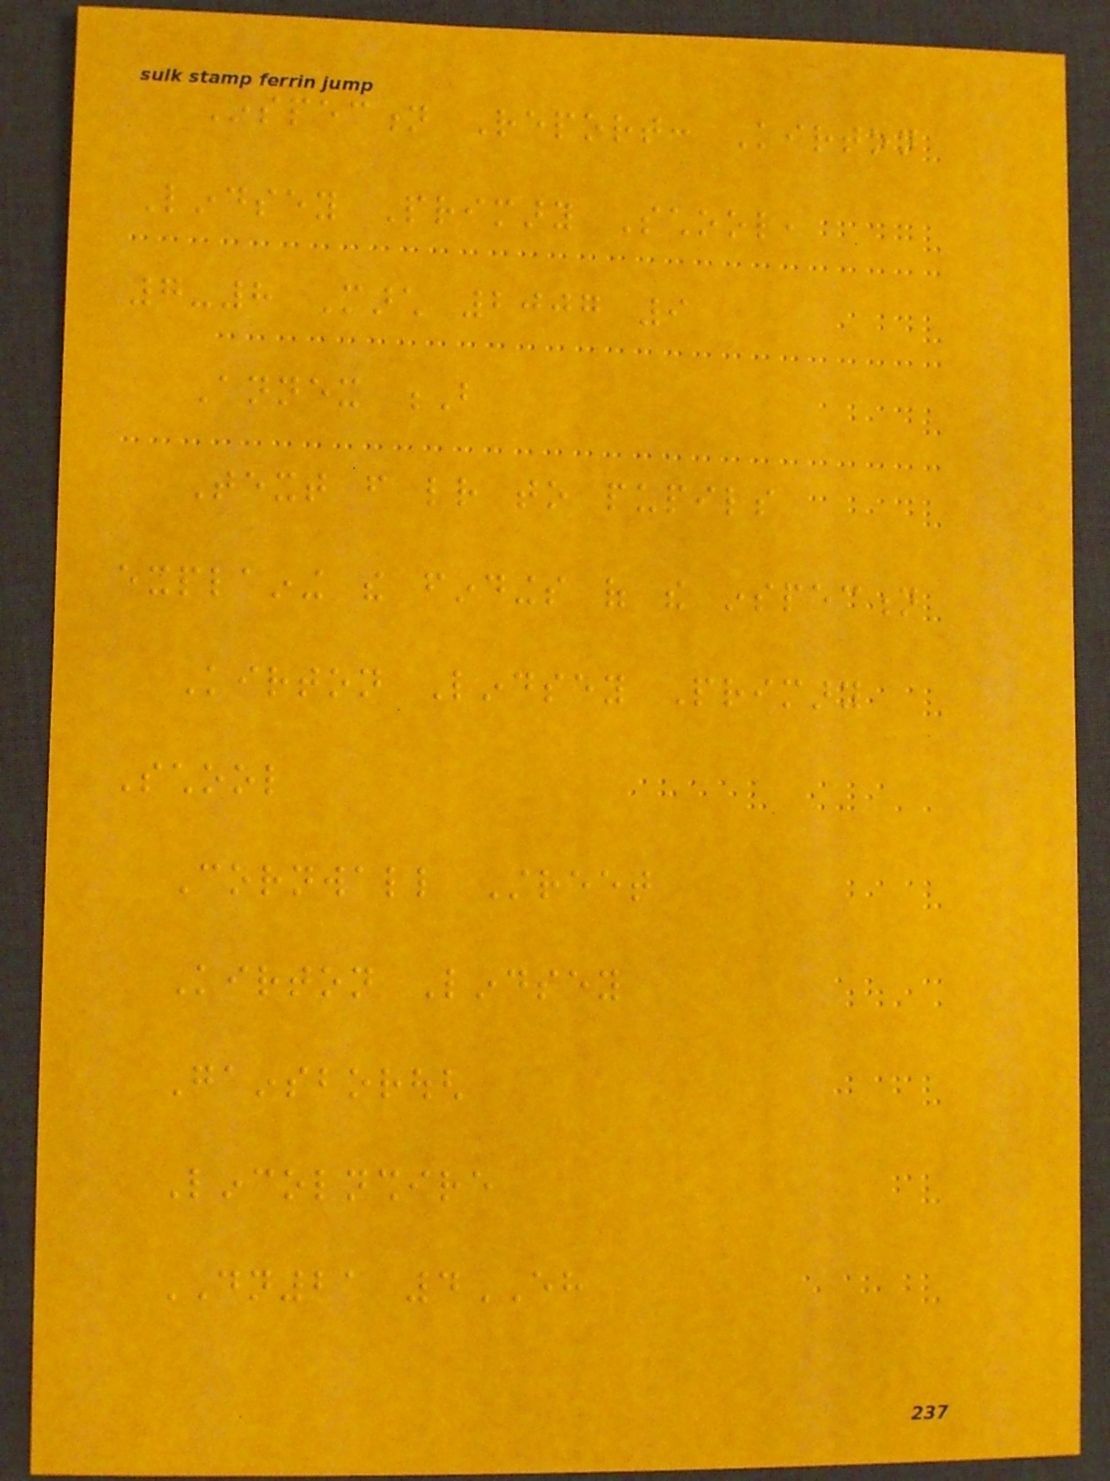Inspection Report: Kirton
Lindsey Primary School,
7-8 March 2007 9
Annex B
Text from letter to pupils
explaining the findings of the inspection
Kirton Lindsey Primary
School
Cornwall Street
Kirton Lindsey
Gainsborough
Lincolnshire
DN21 4EH
